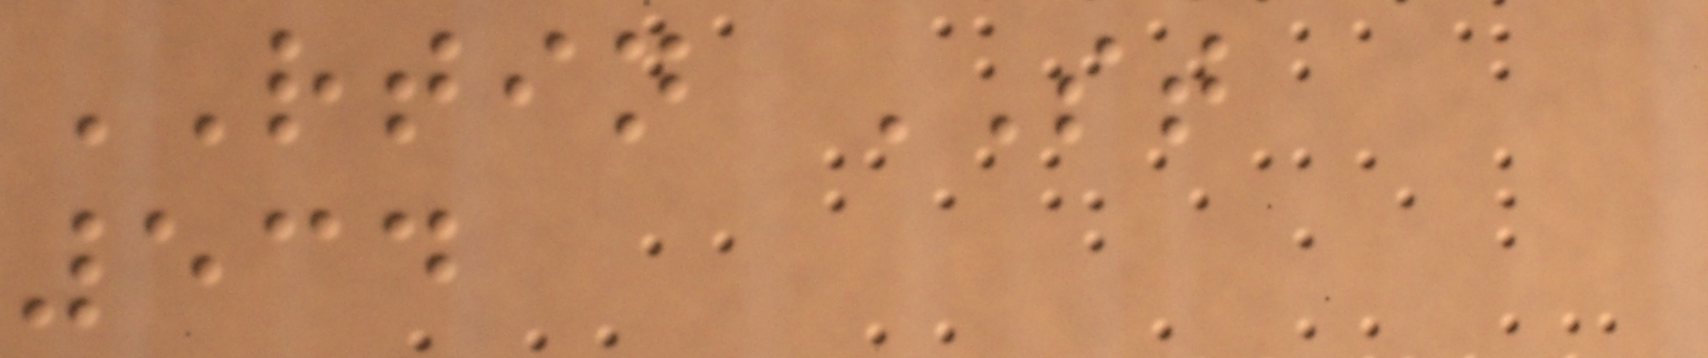RTIN ST
534
